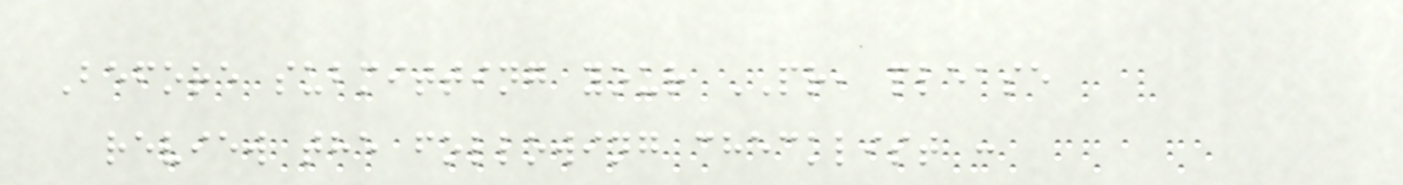Before submitting your PR, please
review the following checklist :
